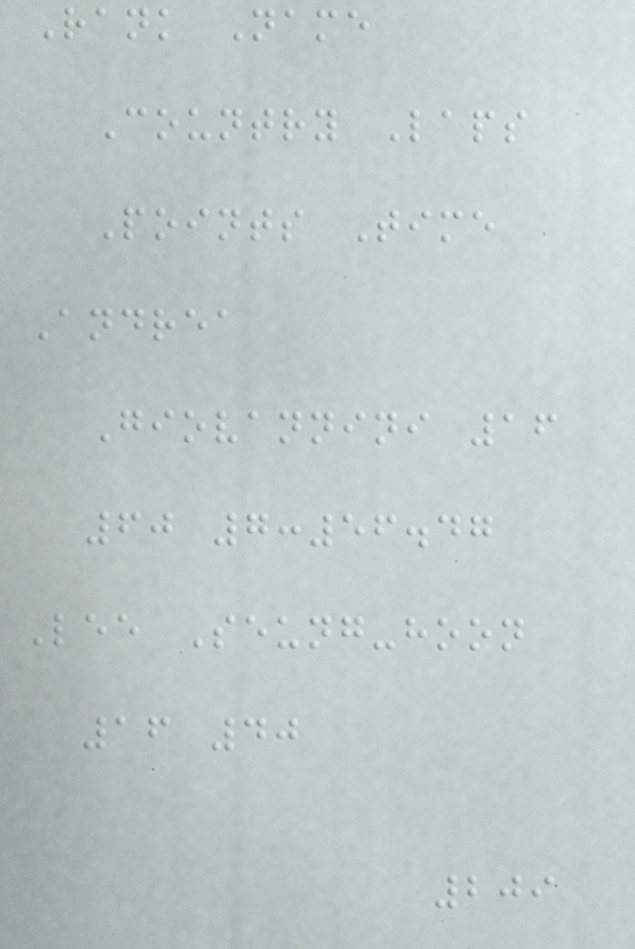Rank Name
Country Laps
Points Time
Andrea
Giovannini 16
60 7:56.47
Lee Seung-hoon
16 40
209
